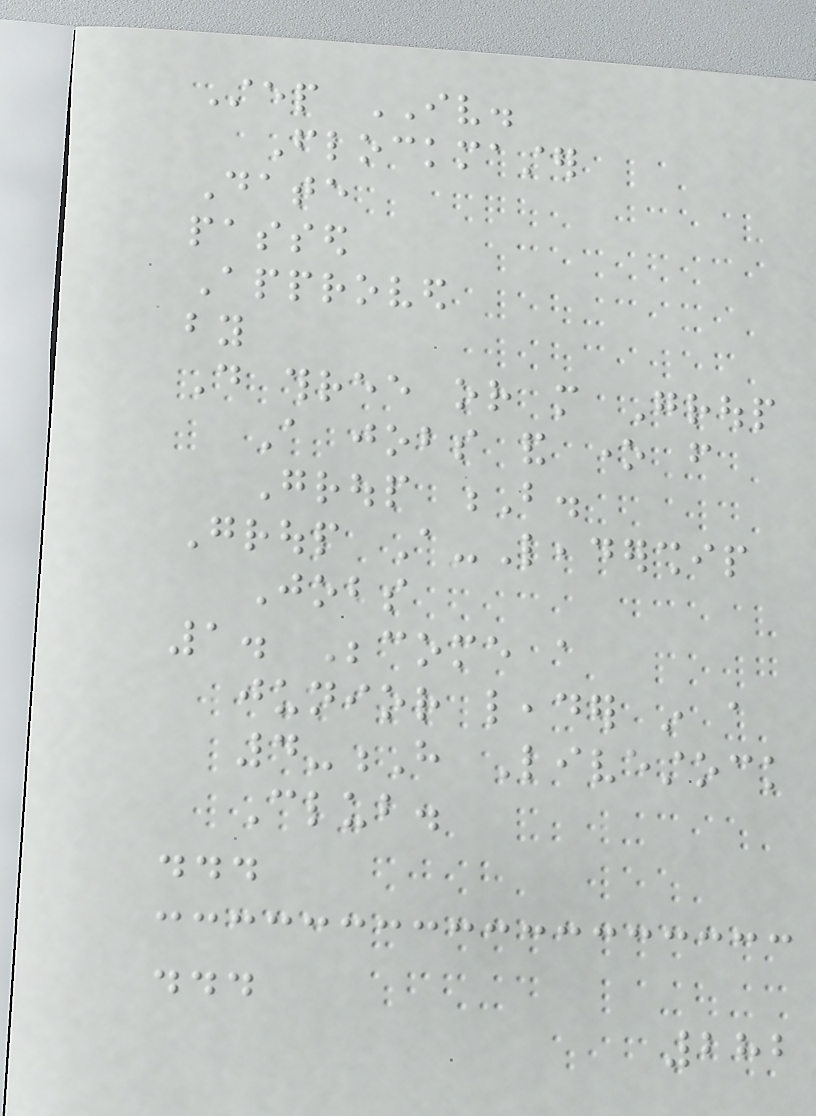Step IV.
Flockmaster
Date
passed
Approved
by
Do three or more Group
A jobs and one from
Group B.
Group A-Leadership
Jobs
1. Become a
junior leader in a
4-H Livestock
Club.
...
...
282
